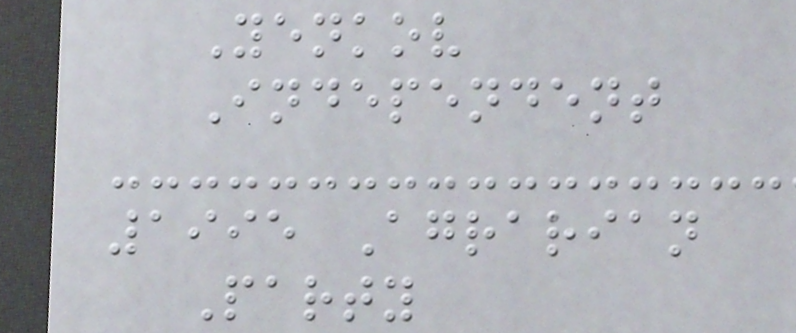Yenkov
Independent
1995 Agrarian
Party
